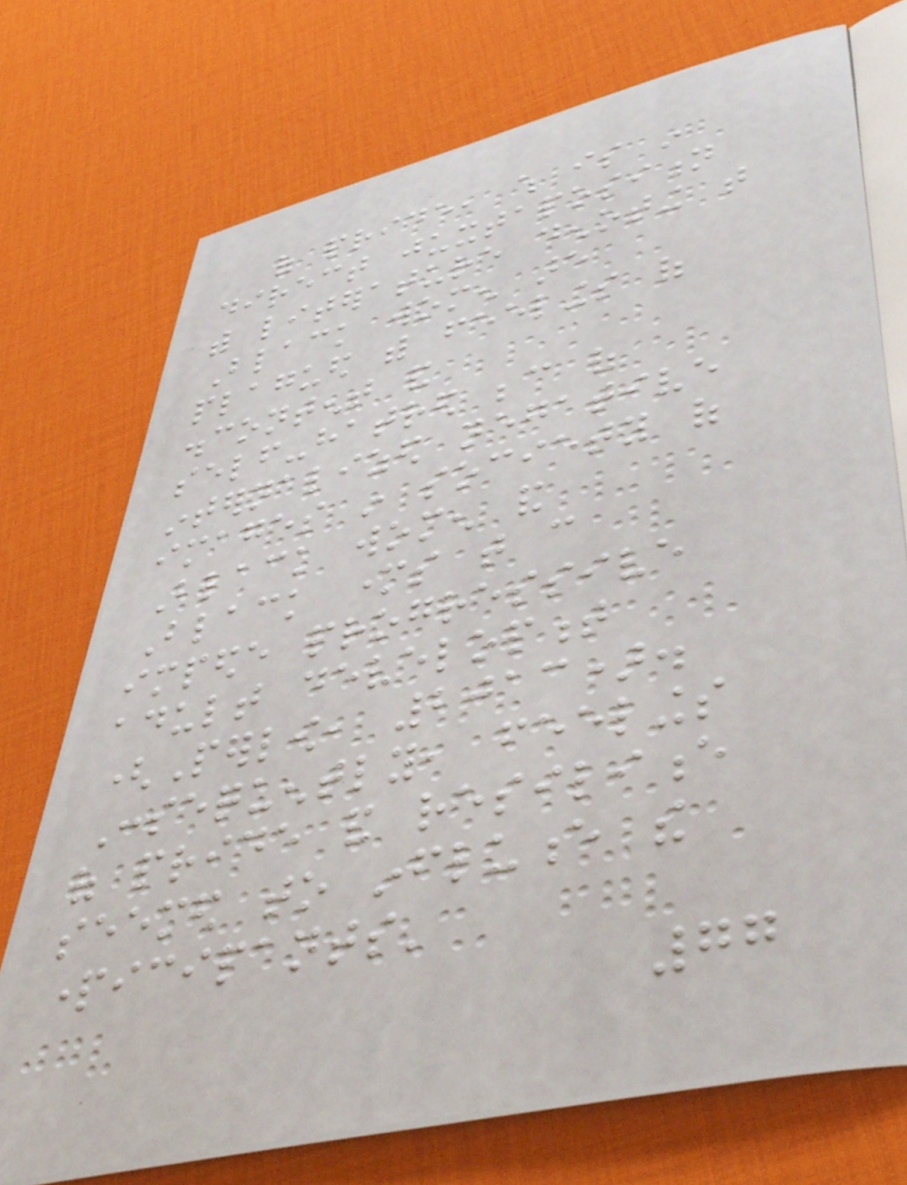of pride, which is in
direct juxtaposition
with literature denoting that
Black women are
plagued with feelings of
discontent and
self-hatred because of
internalized negative
images in society of
Black women and
Black mothers that can
impede progressive
adult development
(Perlow, 2013).
Consequently, feelings
of pride and resilience
seemed to influence the
participants'
77
